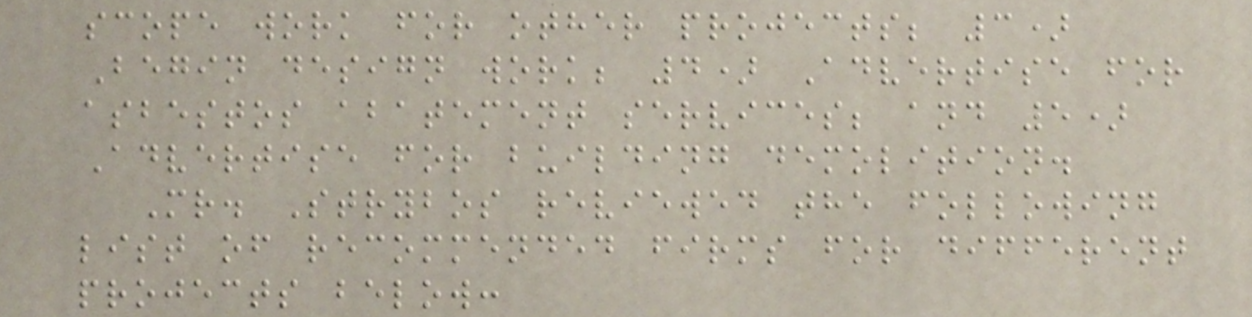scope work for other projects; 3)
Begin design work; 4) Advertise for
asbestos abatement services; and 5)
Advertise for building demolition.
Mr. Strybos reviewed the following
list of recommended firms for different
projects below:
